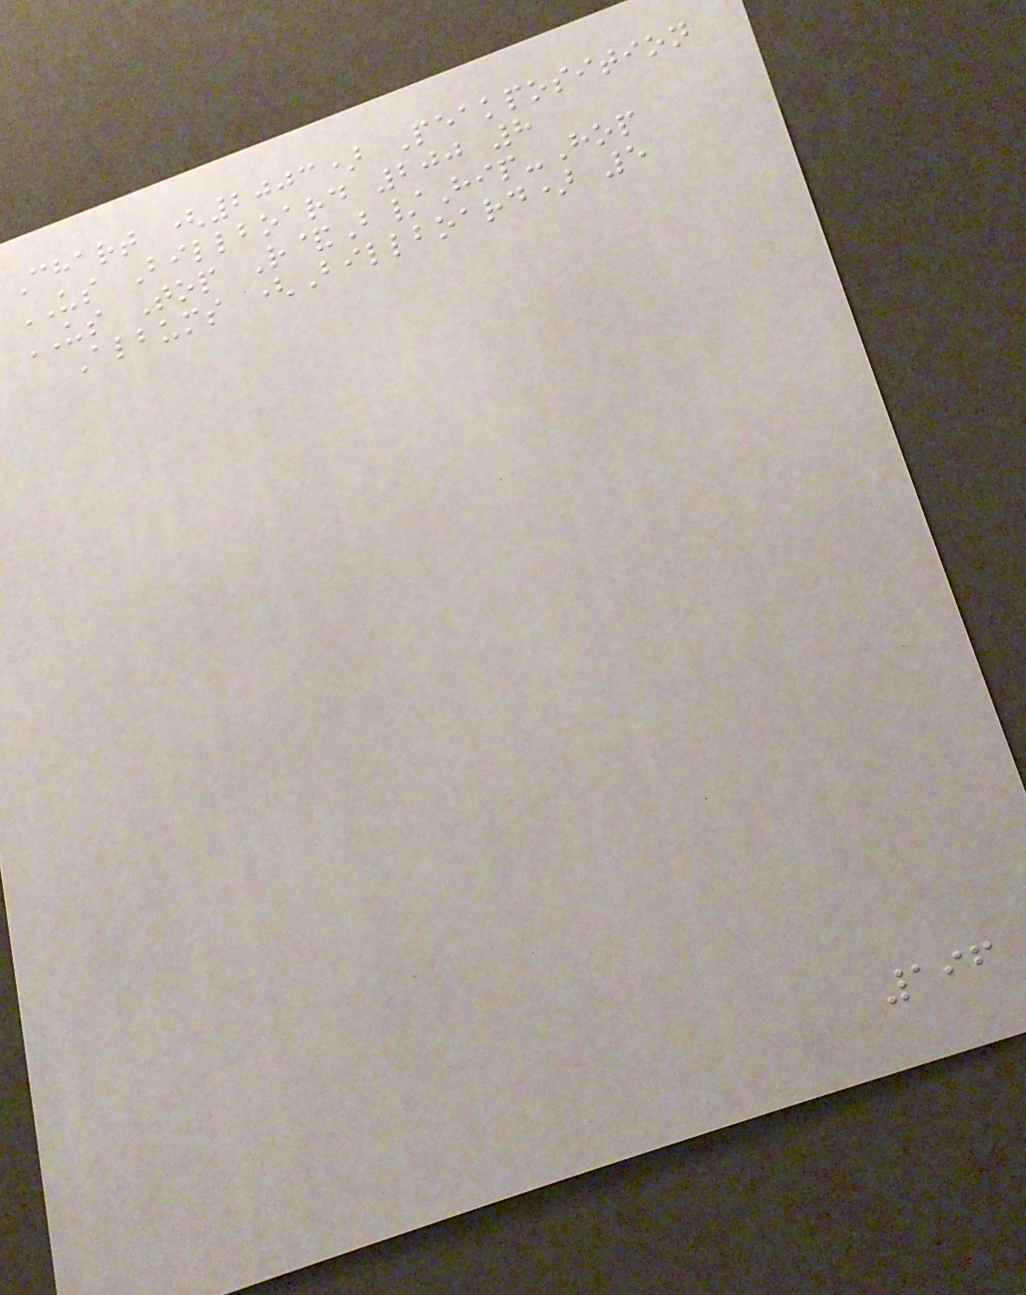Chart (2003) Peakposition
US Billboard 200 8
US Top R&B/Hip-Hop
Albums (Billboard) 5
196
